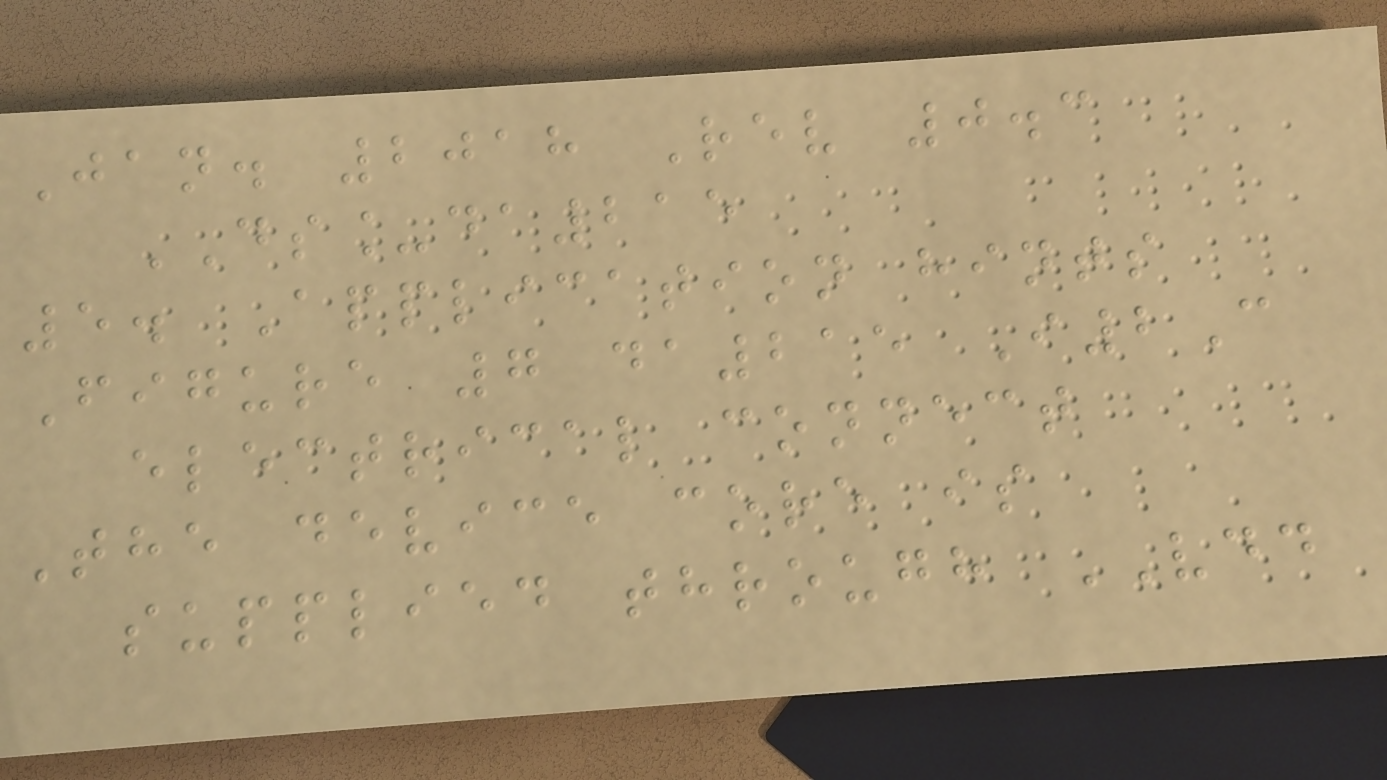Jan. 2018 Rev 0.3
DS_da215
5. Application hints
Figure 7 da215 I2C
electrical connect
The device core is
supplied through VDD
